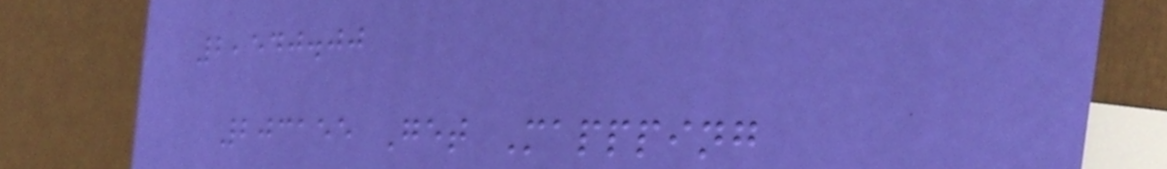2,540.00
203155 Get Mappping
